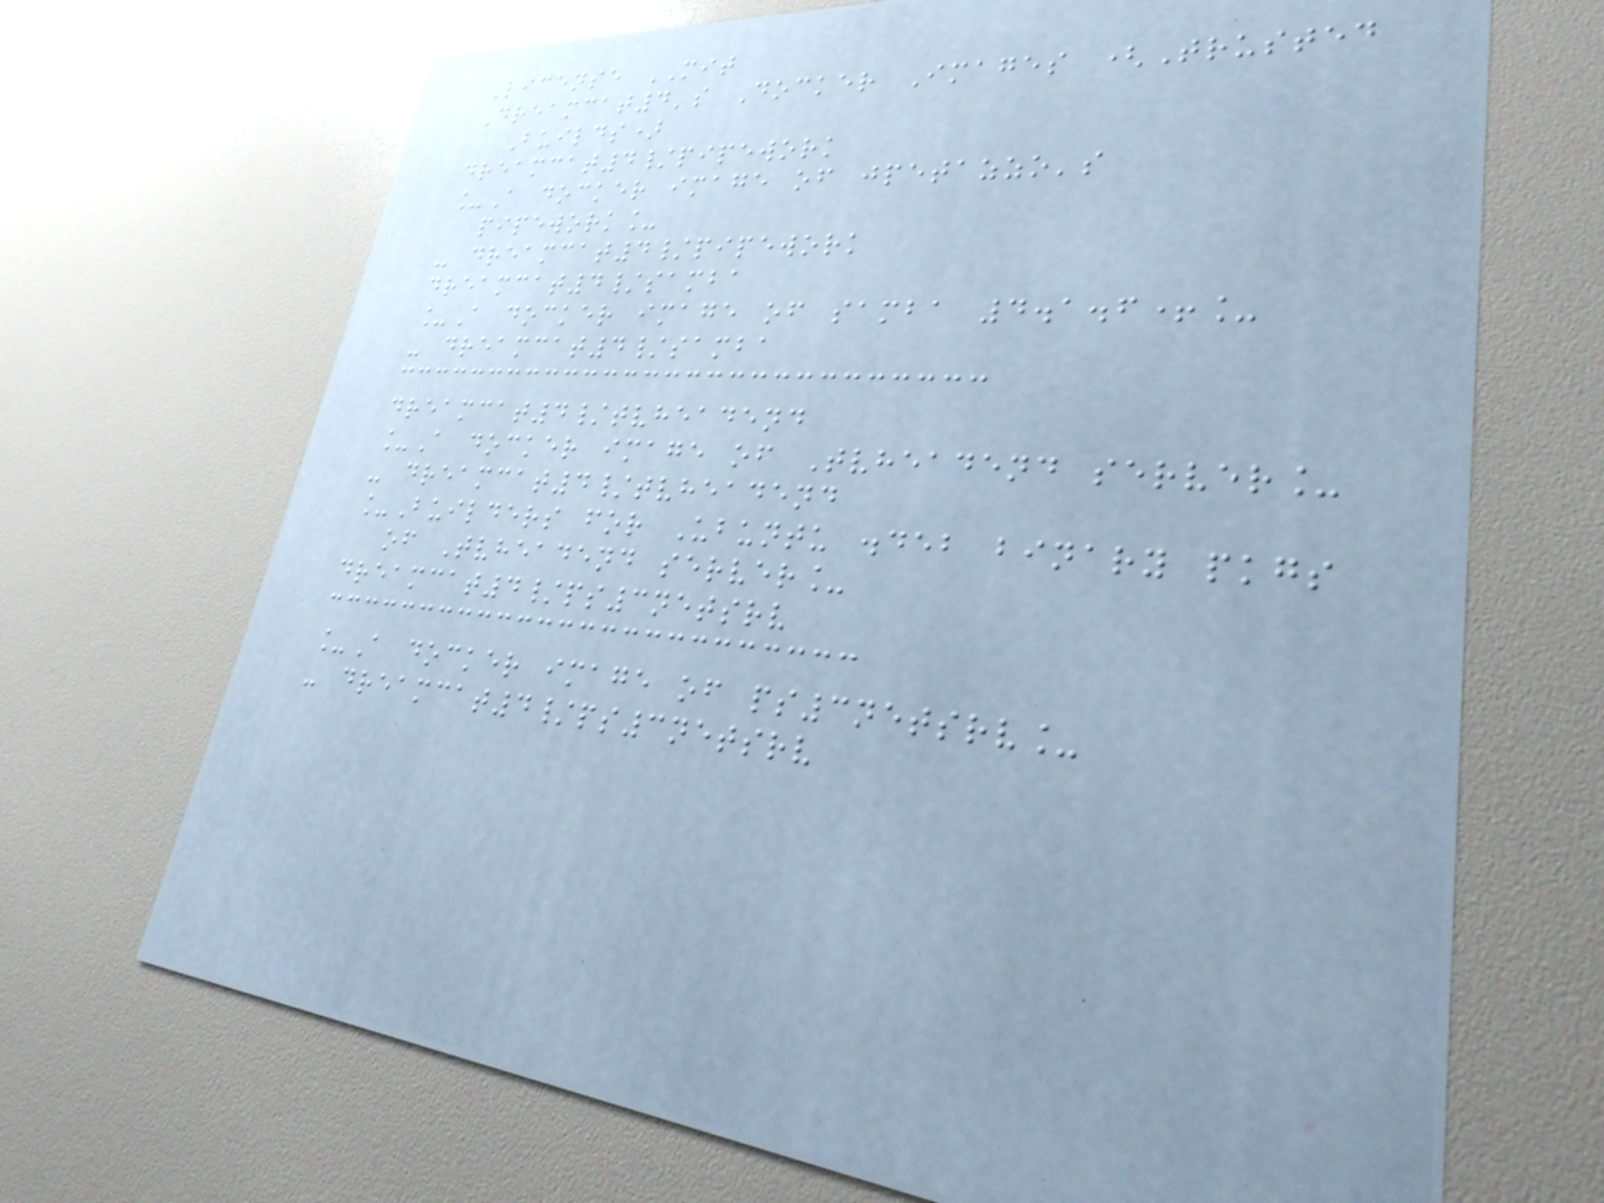License MIT
Dreamcat4's Docker Images (Trusted
Builds)
dreamcat4/pipework
_A docker image of jpetazzo's
pipework_
- dreamcat4/pipework
dreamcat4/samba
_A docker image of samba 4.1.6+_
- dreamcat4/samba
dreamcat4/tvheadend
_A docker image of Tvheadend server_
- dreamcat4/tvheadend
_Builders for Ubuntu .deb binary pkgs
of Tvheadend server_
dreamcat4/ps3netsrv
_A docker image of ps3netsrv_
- dreamcat4/ps3netsrv
